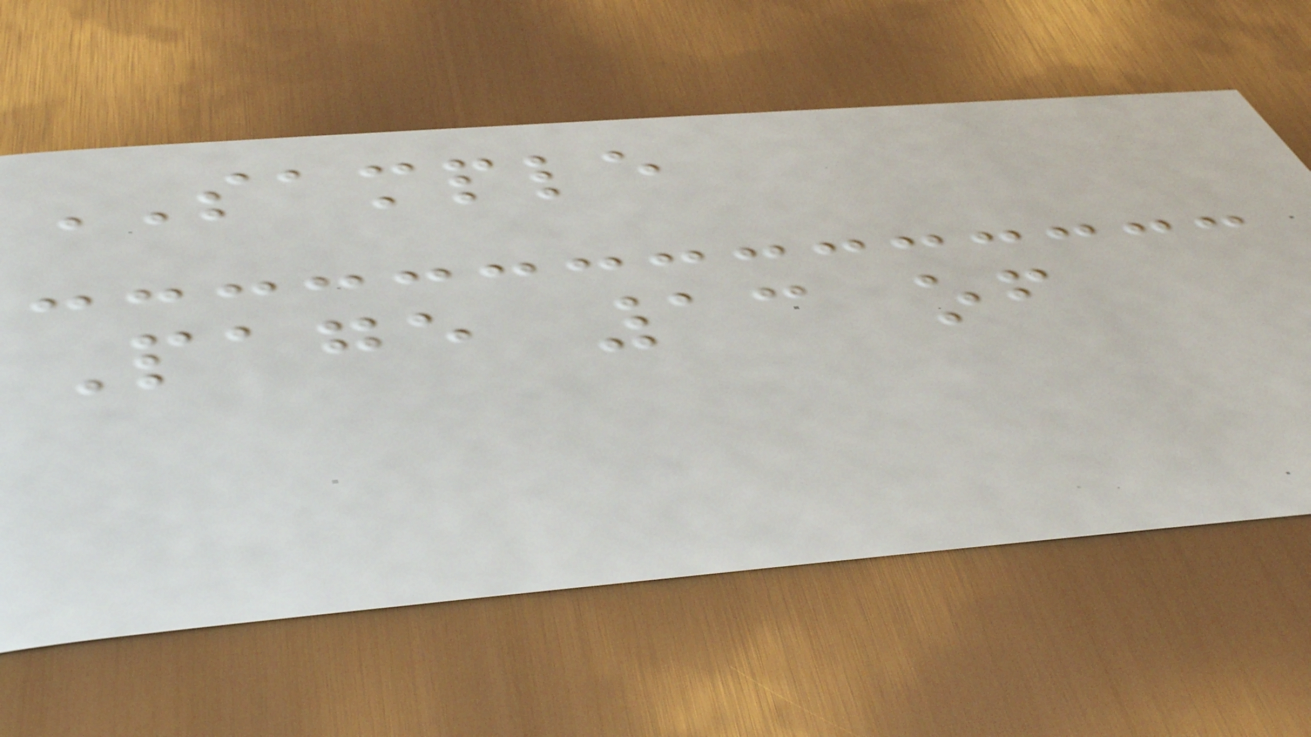SAMPLE
Page 13 of
